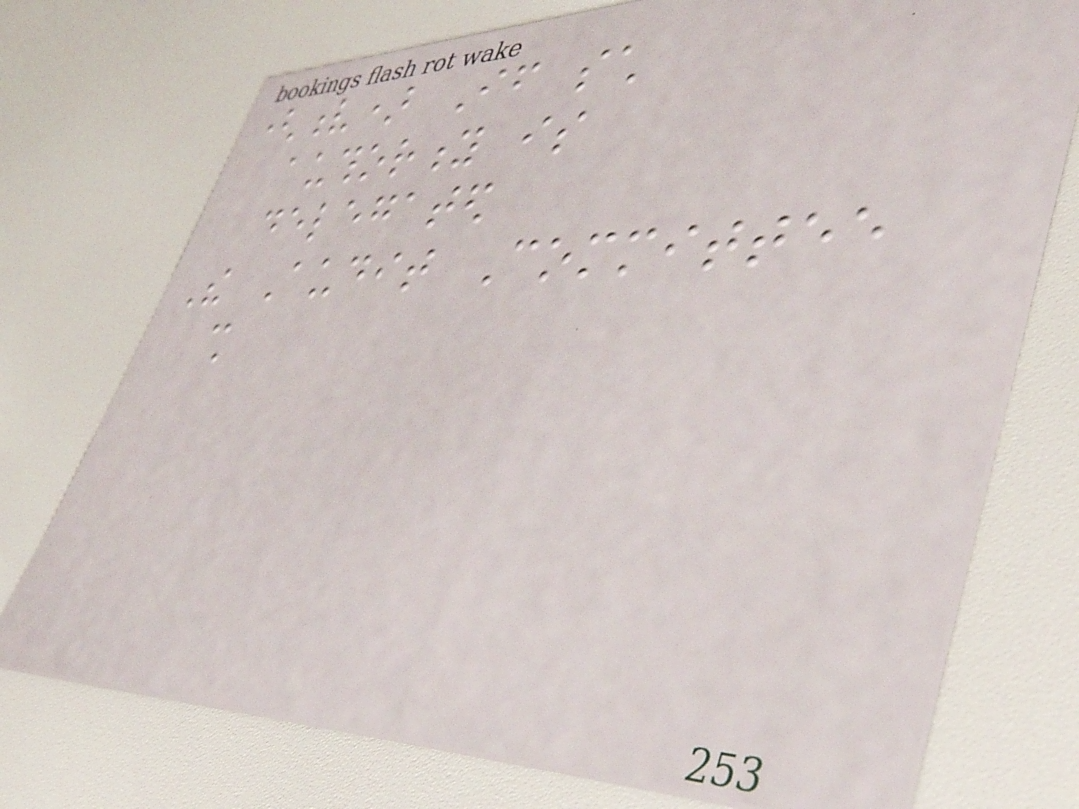(v) If such
authority is
delegated
The Audit Committee
shall
